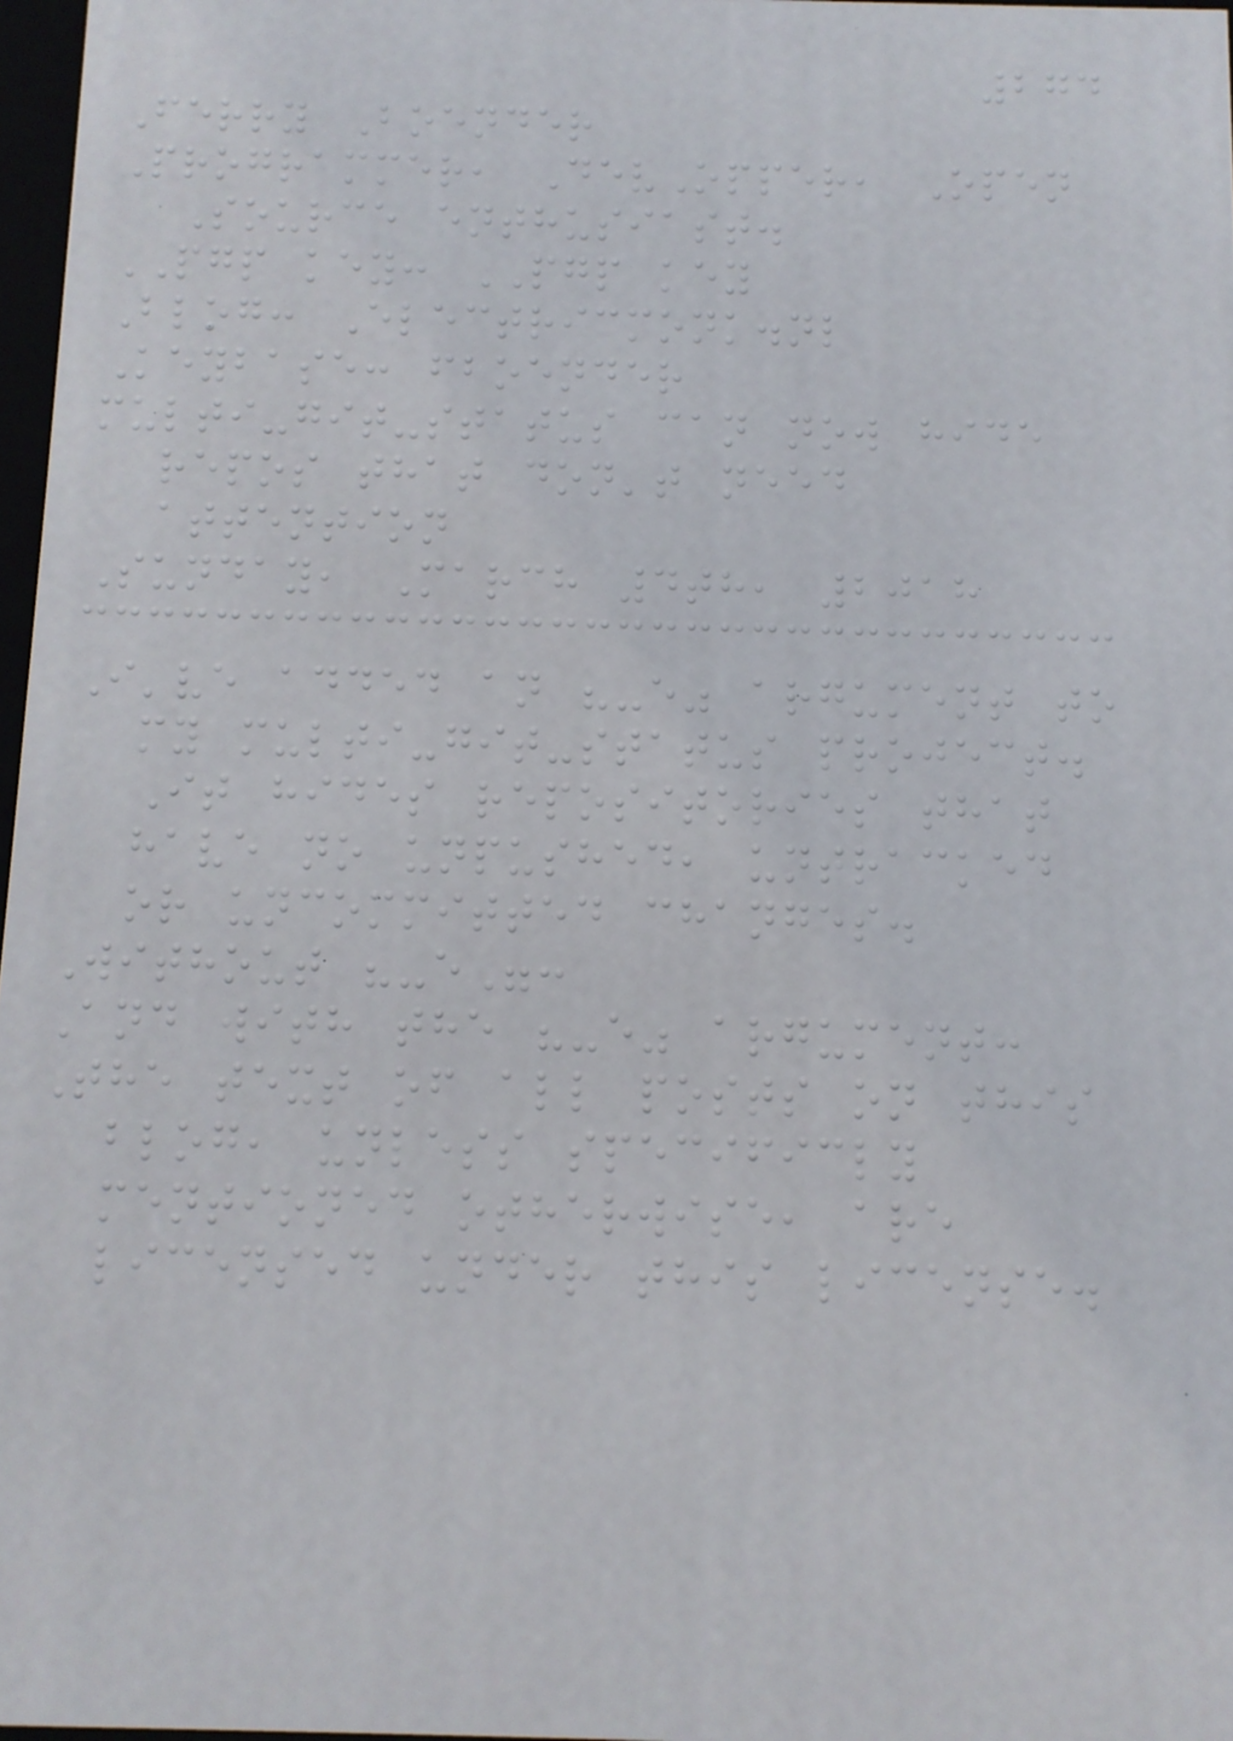274
Ferry Boender
Programmer, DevOpper, Open
Source enthusiast.
PGP key: PGP key
Blog: Electricmonk.nl
Keybase: fboender
multi-git-status can now hide
repos that don't need
attention
Sunday, March 4th, 2018
I've added an "-e" argument to
my multi-git-status project.
It hides repositories that
have no unpushed, untracked
or uncommitted changes.
Without "-e":
And with the "-e" argument:
The text of all posts on this
blog, unless specificly
mentioned otherwise, are
licensed under this license.
